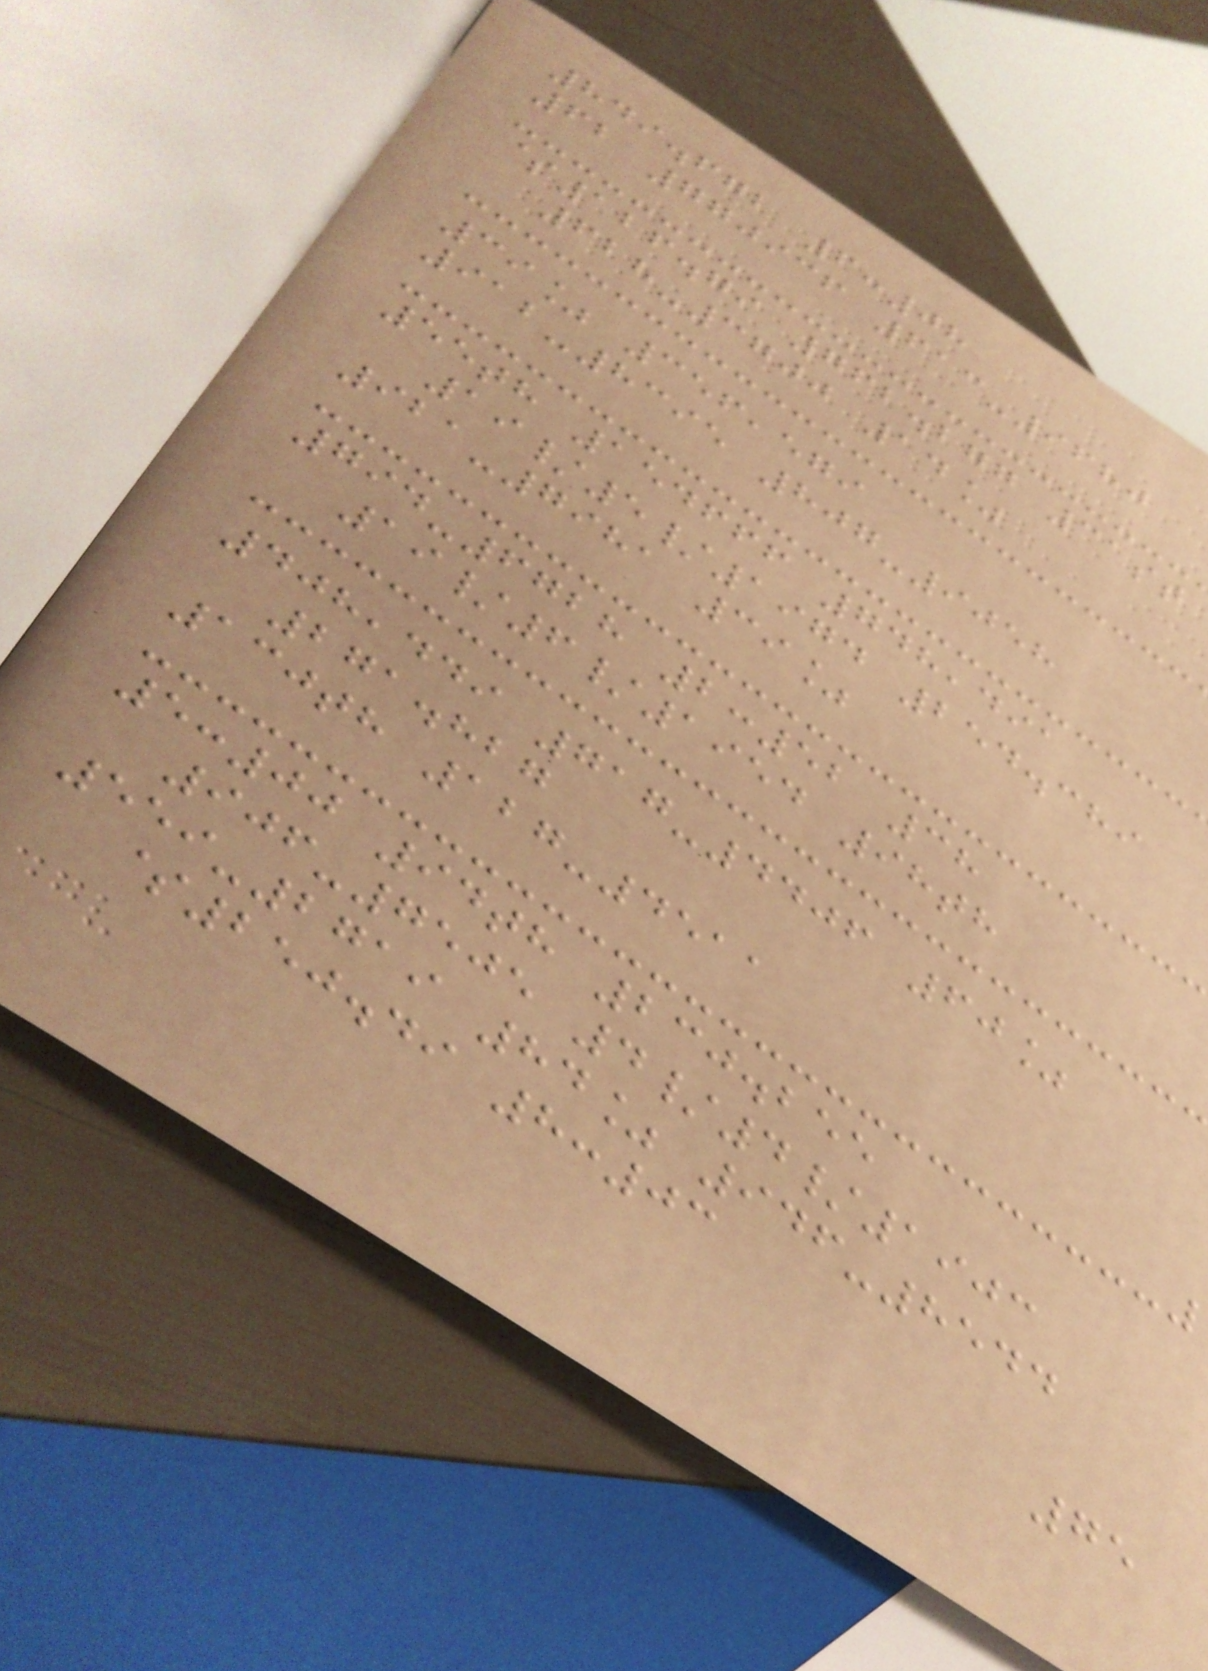849.672 6:08
62 770936 613-9680
$126.79 762.277 31st
628-3700 14%
39% 356,579
912-8395 807-9058
55th 154666 748,491
19/5/1974 254.389
921-7981 39%
794-6728 2:52 38
19/6/1954 98th
408,449 717-4406 60%
271.827
130th 127-4511
5:00 94th 230.255
906-7505 4/4/1903
559-2719 84% 946-8544
$250.49 8:03
75
